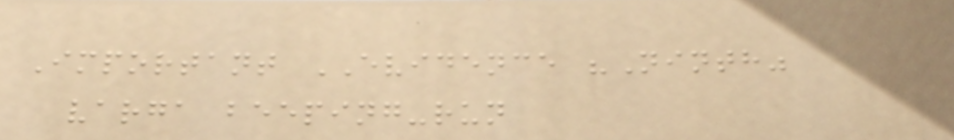Important EVIDENCE "Ninth"
varga beeping-run
